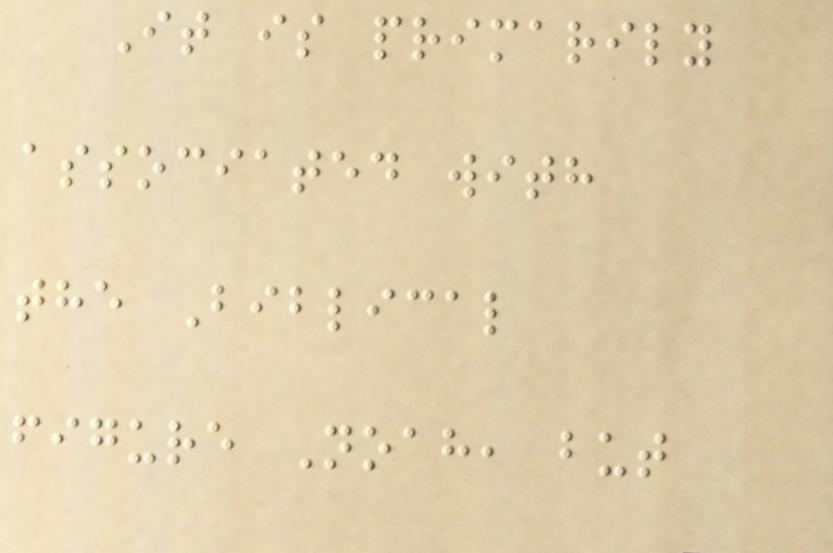It is primarily
associated with
the Biblical
figure Noah, but
